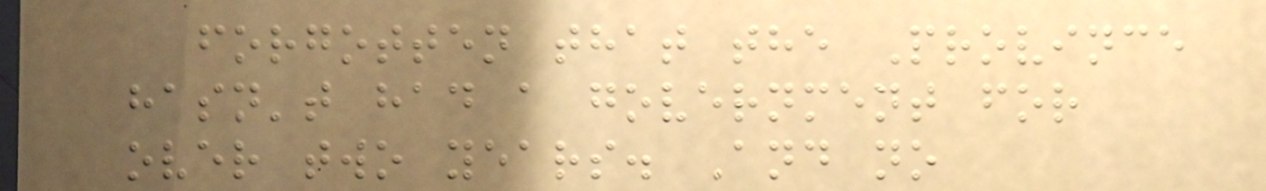forgotten that the Province
hasn't had a government for
over two years. And no
